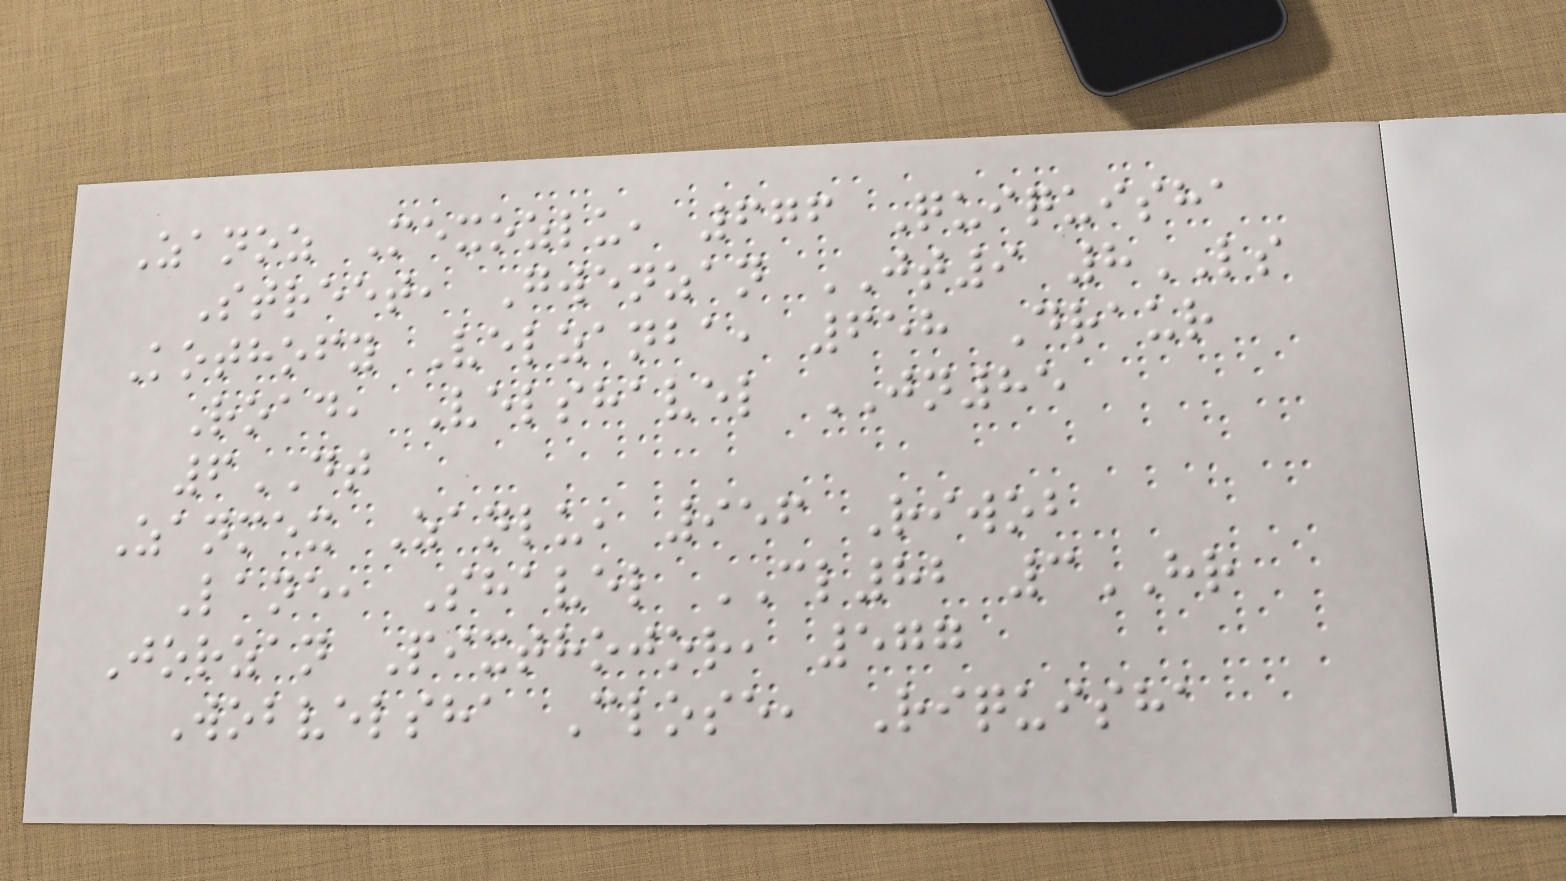Zanoz Mexozlu, 676 Quiquisha
Street, Gwenzan JT9 8LS
Kothofy Velzanba, 658 Draur
Road, Velshavel JN85
6DT
Zanmex Zanlu, 956 Riwob
Lane, Shavel CL82 3HR
Jorzan Pixthojor, 577
Wobvelsha Close, Riquisha
